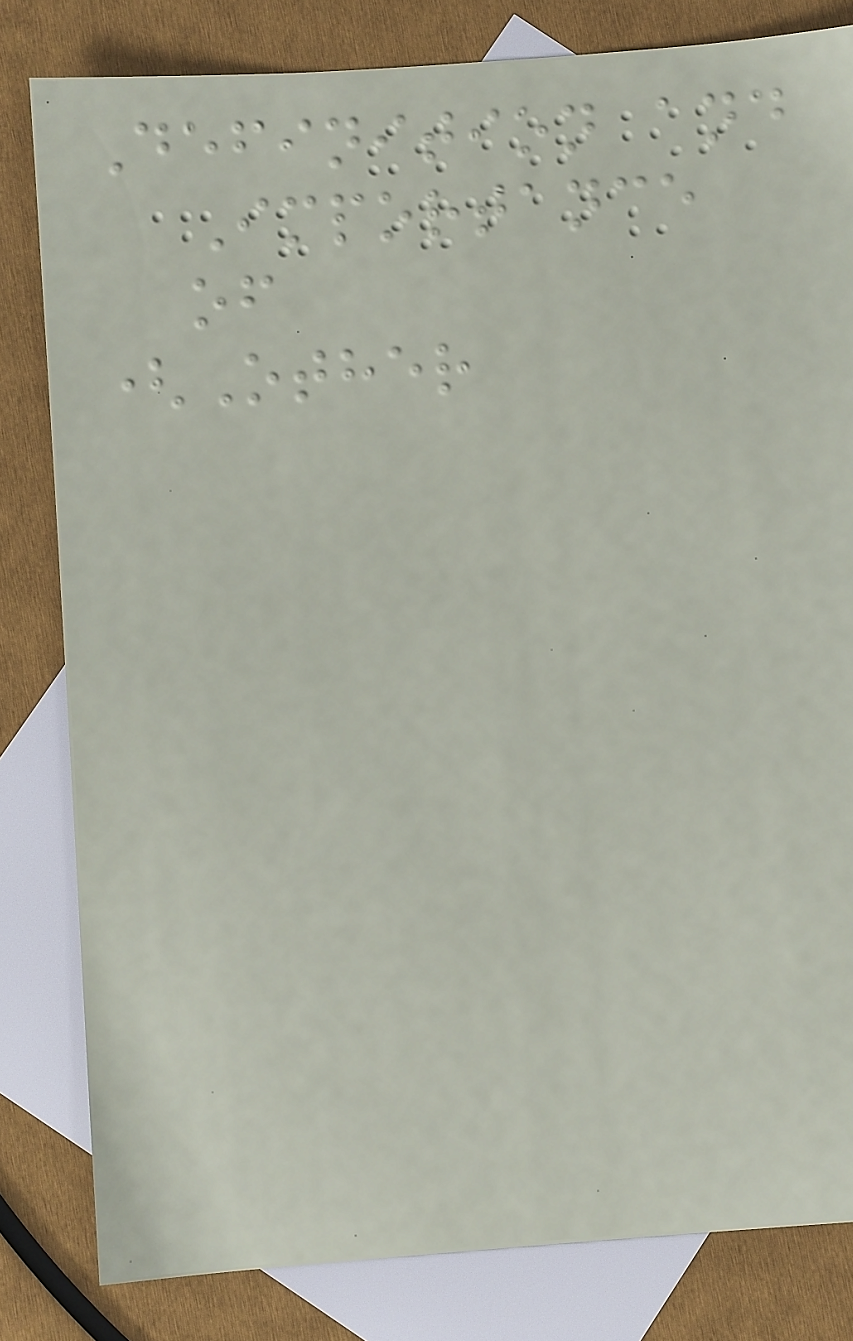Definition and
Importance
of
(Other
